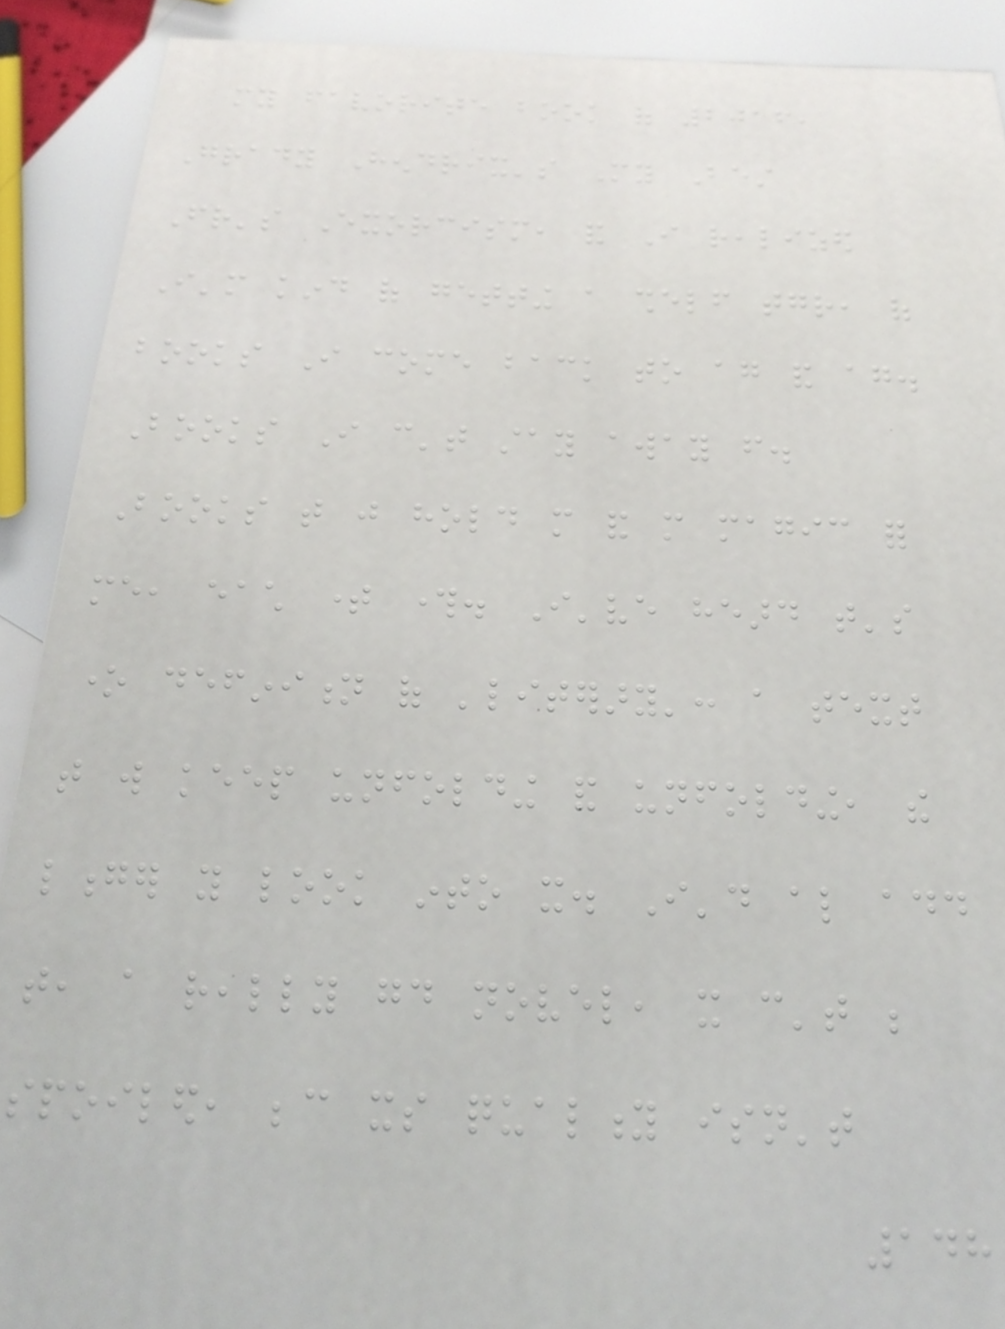my favorite book of 2016,
Grady Hendrix's My Best
Friend's Exorcism, and I realized
I'm kind of getting a shelf together, of
books I come back to again and again.
Books I can't stay away from.
Books that just hold more and more magic for
me, each time through. I've heard that's
one definition of 'literary': a text
that will keep unfolding and unfolding, the
longer you look into it. I'd also add
that, a really good novel, it can't be
spoiled, because its quality isn't
148
